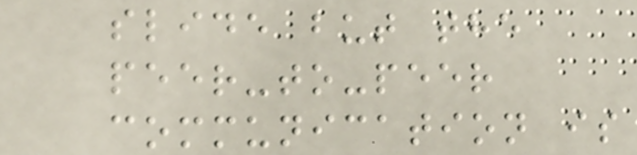slide but the
peer-to-peer
communication is
